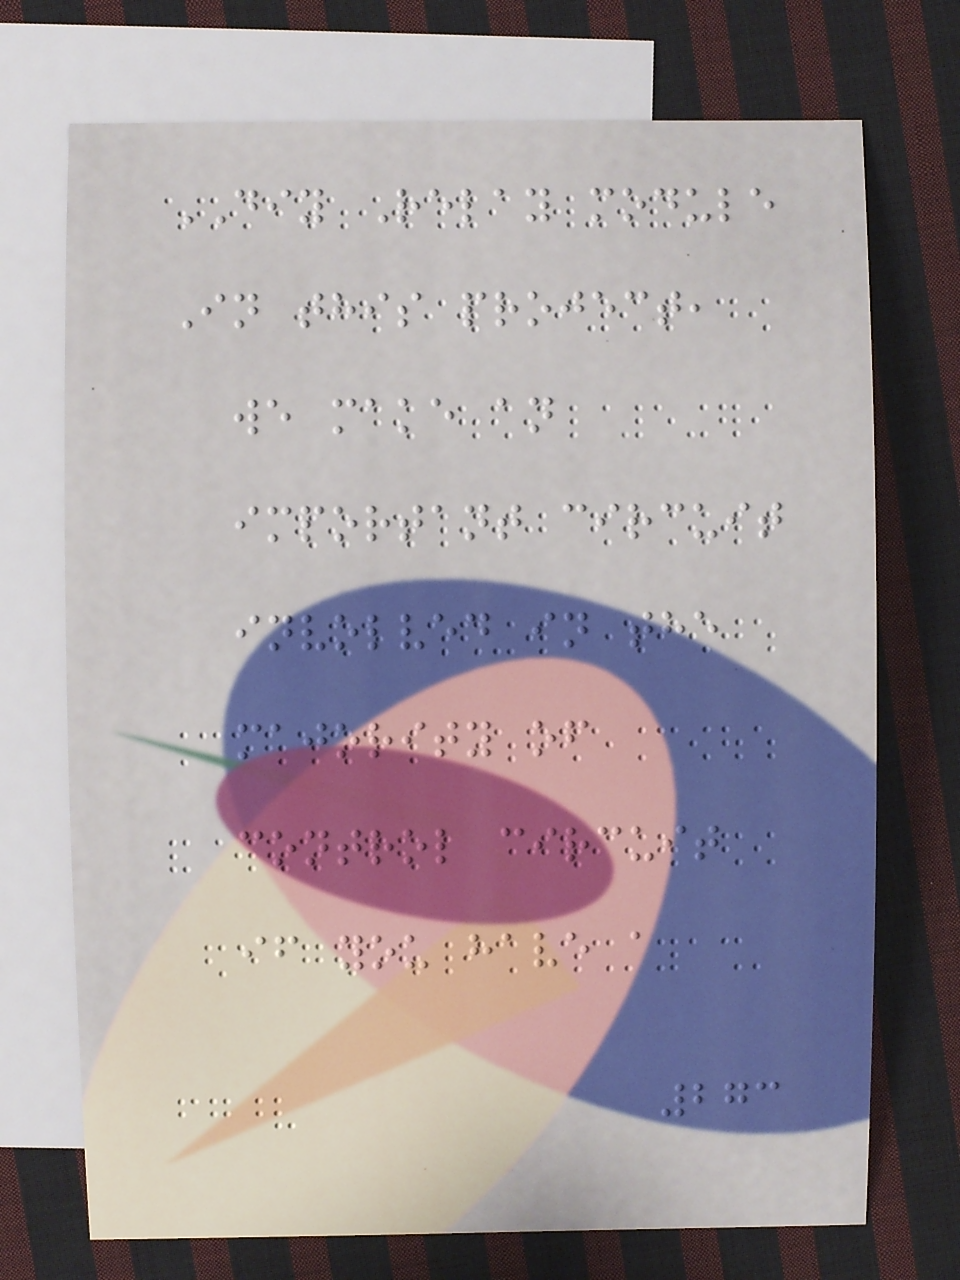DIY Relay module
In this project,
we make an
important circuit
involved in the
majority of
control circuit
if you have a
273
